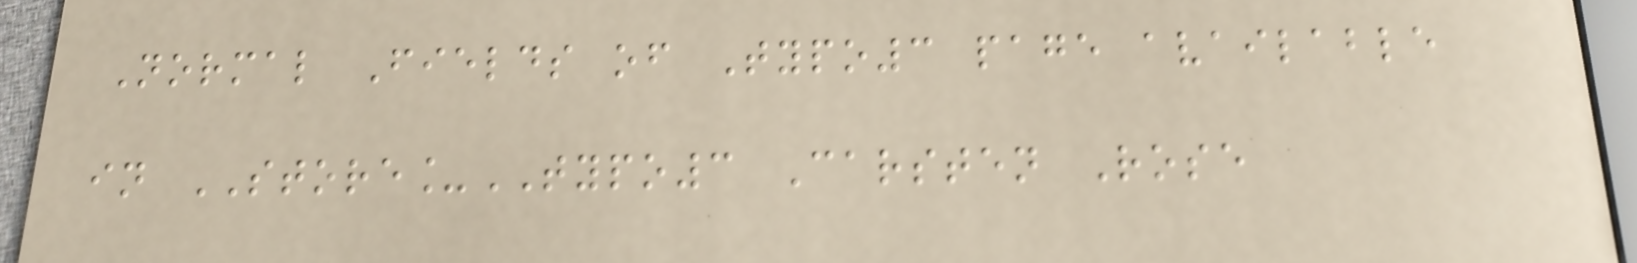Normal Fields of Typo3 page available
in STORE_TYPO3 Carsten Rose
